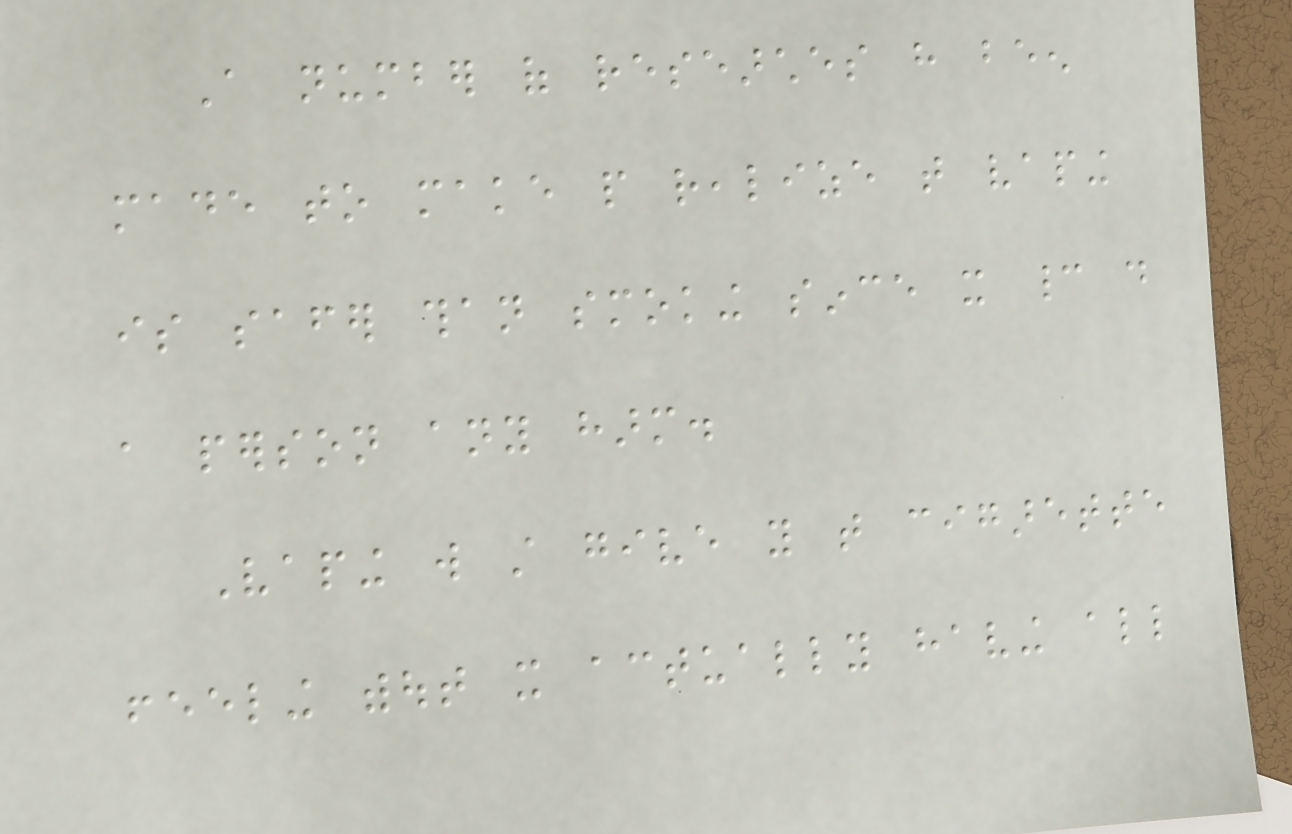A number of researches have been
made to make people realize that vaping
is safer than smoking since it cannot do
a person any harm.
Vaping will still give you that cigarette
feeling without it actually having all
